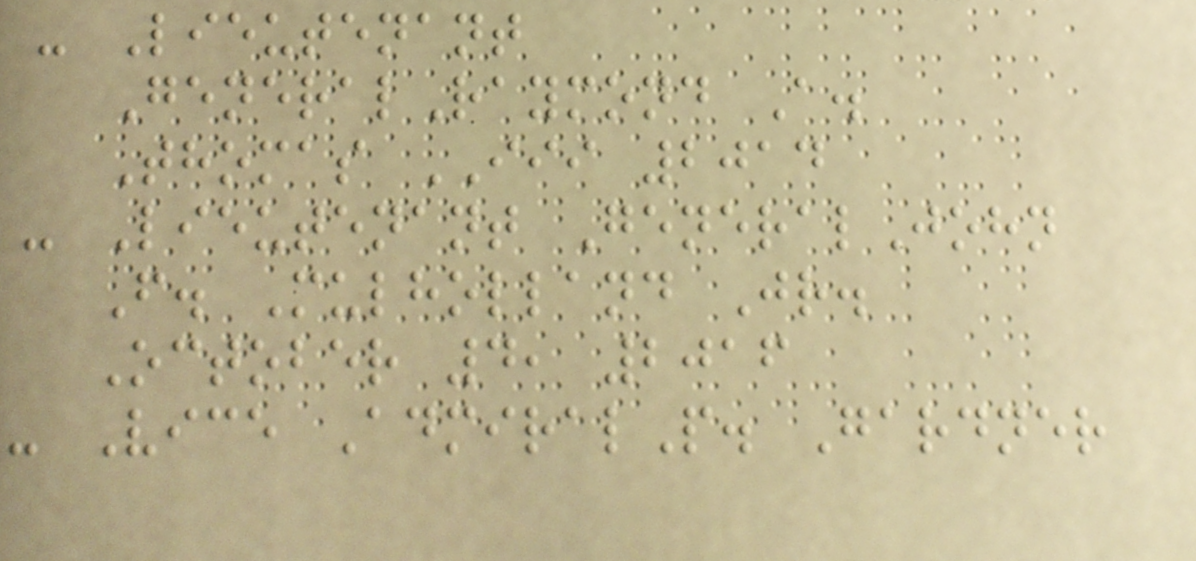- Lieutenant
GeneralRaymond A.
Thomas III 2014
- Lieutenant GeneralJohn
F. Mulholland Jr.
October 4, 2016
- Vice AdmiralP. Gardner
